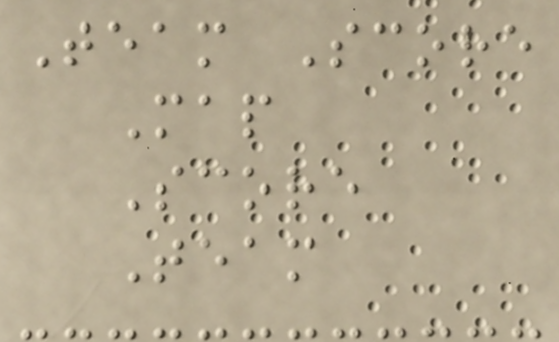Team Score
Map
Score
Team
